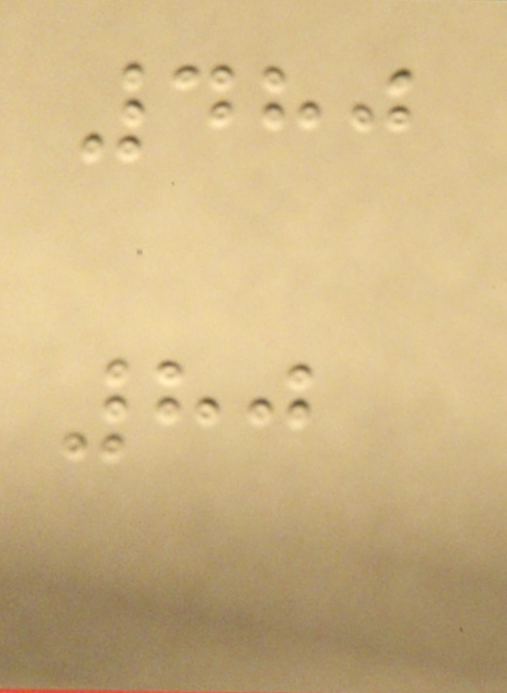480
80
